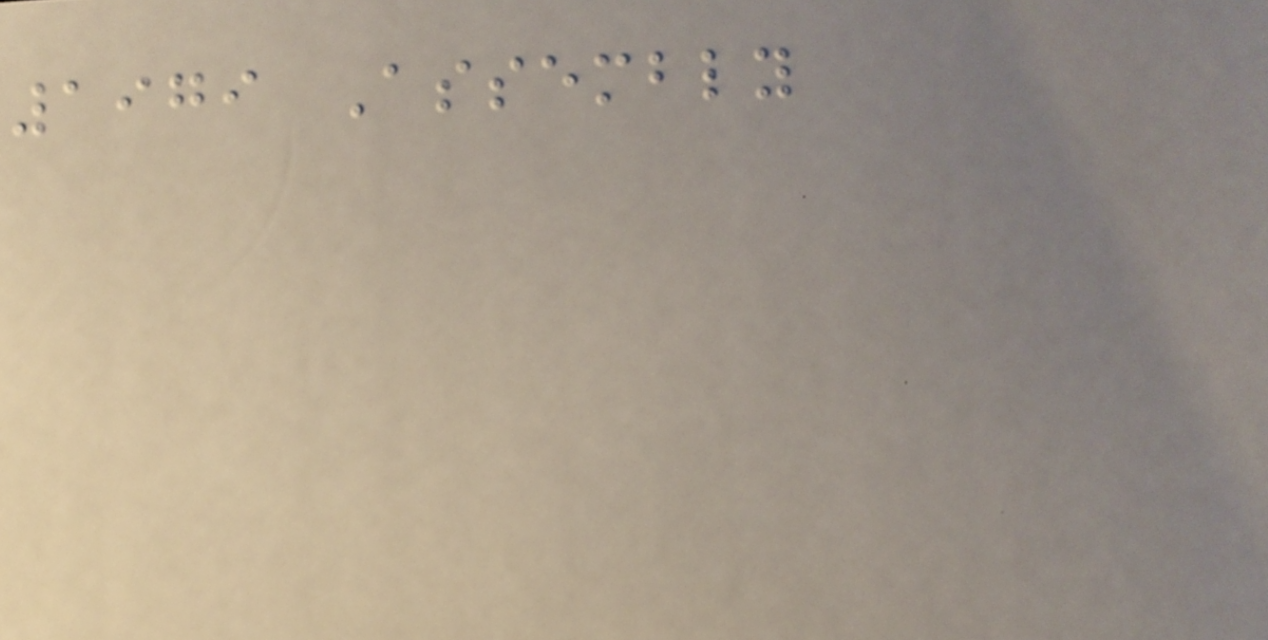1979 Assembly
